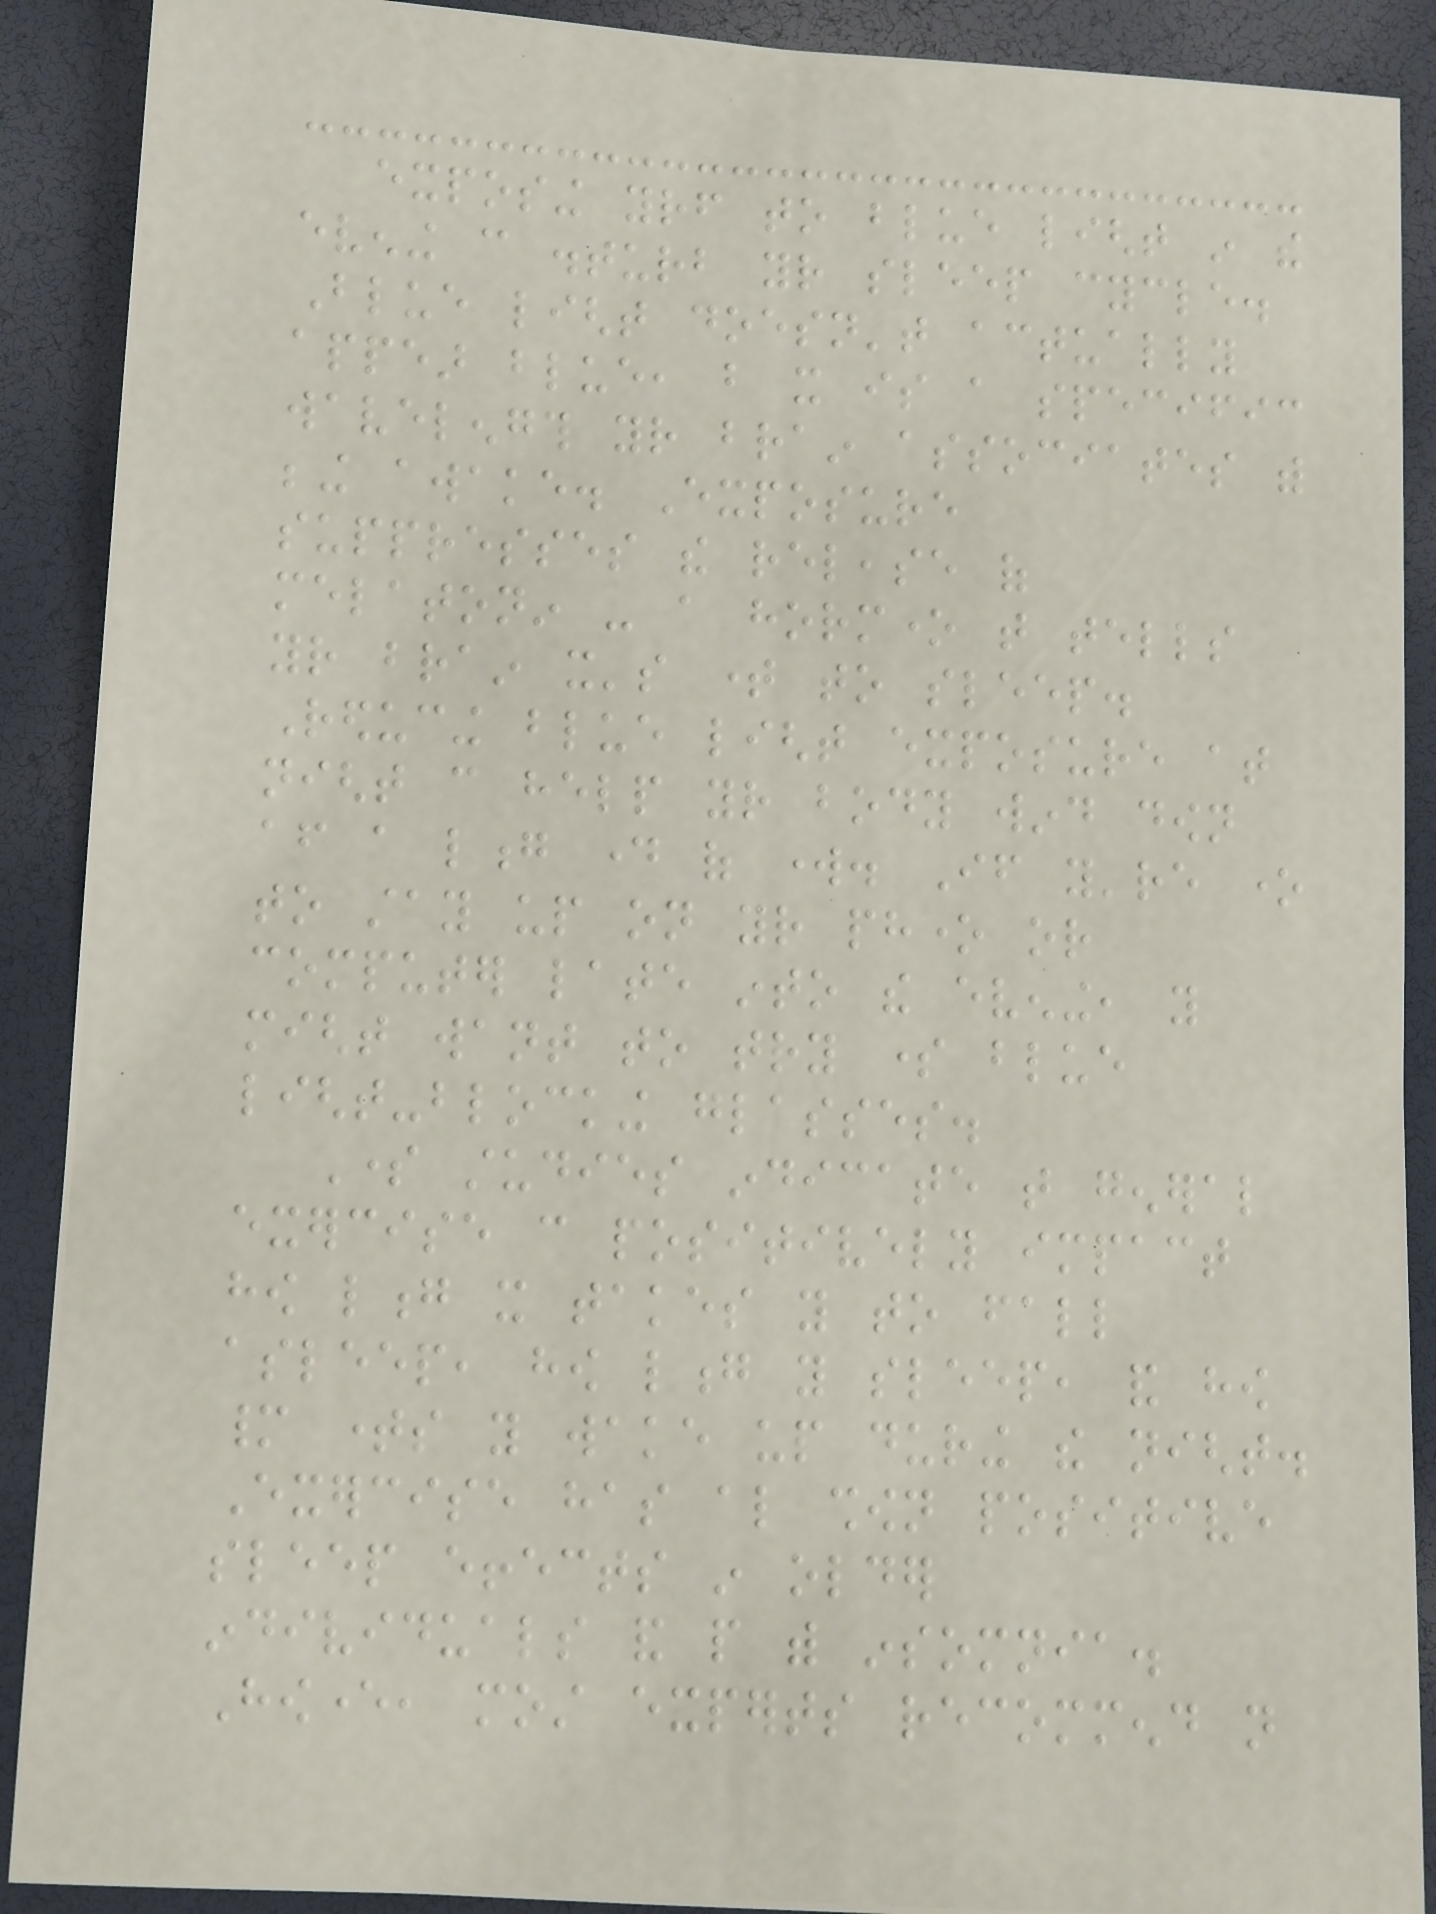exposing yourself to blue light in the
evening can disturb your sleep cycle.
Blue light doesn't actually
appear blue, but it is a specific
wavelength your brain associates with
being awake. Exposure
suppresses the release of
melatonin - a hormone that tells
your brain it's time to sleep.
Reducing blue light exposure at
night can help your body wind down
after a long day of work. If you're one
to stay up on your phone or
computer late into the evening, you
might want to try some blue
light-blocking glasses.
Some studies indicate that general
exercise can positively impact
how long it takes you to fall
asleep, how long you sleep, and how
many times you wake up during the night.
Exercise has also shown positive
sleep effects in older
individuals and people with insomnia.
However, most experts recommend not
